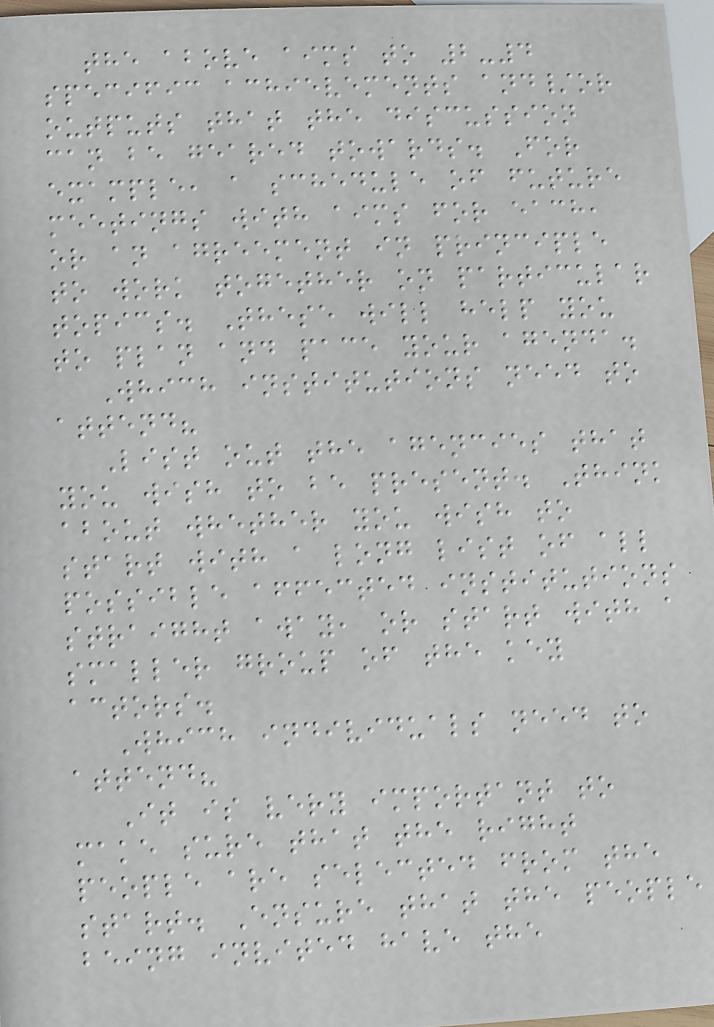the above aims to 2-4
specific achievements and/or
outputs that the discussion
can be geared towards. For
example, a schedule of future
meetings with aims for each,
or an agreement in principle
to work together on particular
topics. These will help you
to plan and pace your agenda.
Which institutions need to
attend?
List out the agencies that
you wish to be present. Think
about whether you wish to
start with a long list of all
possible affected institutions
straight away, or start with a
smaller group of the key
actors.
Which individuals need to
attend?
It is very important to
make sure that the right
people are selected from the
start. Ensure that the people
being invited have the
